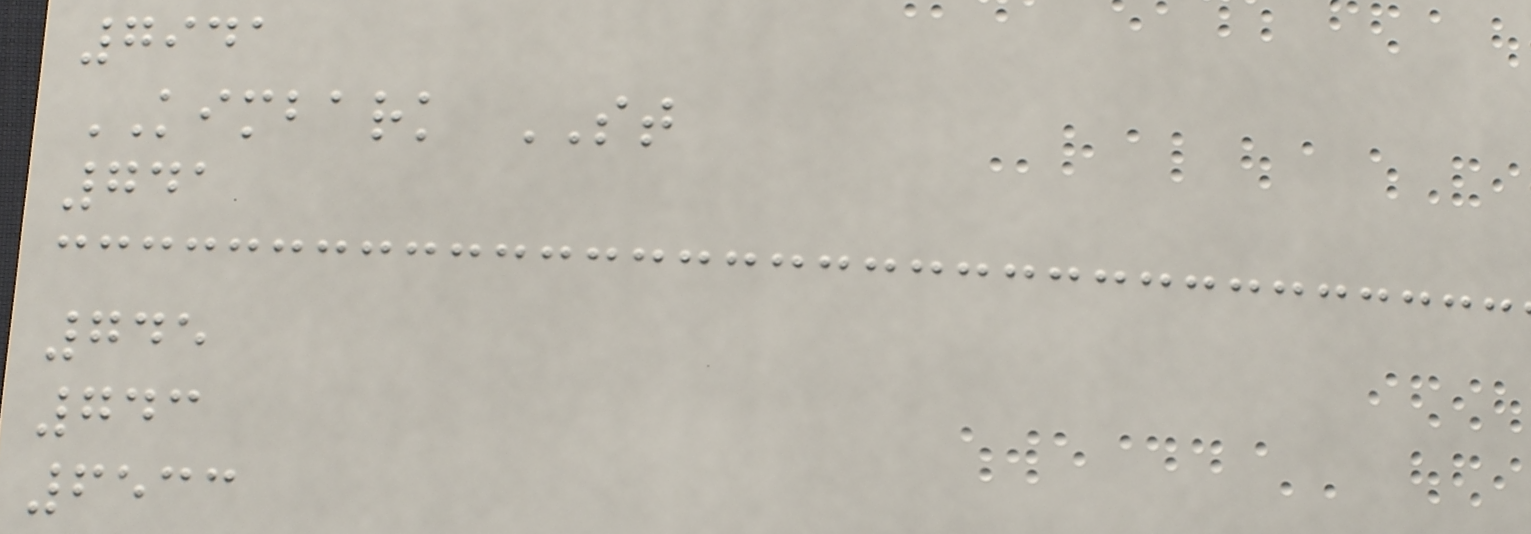7941
KIMBARK ST
741
745
743
6533
